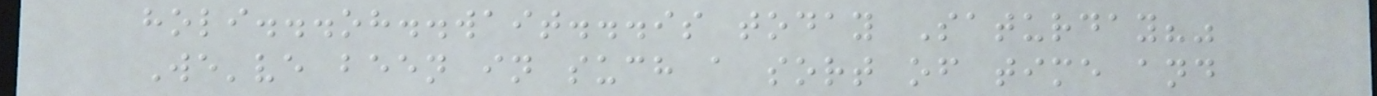holi...oh..wait...is today Saturday?"
We've been in such a sort of time and
